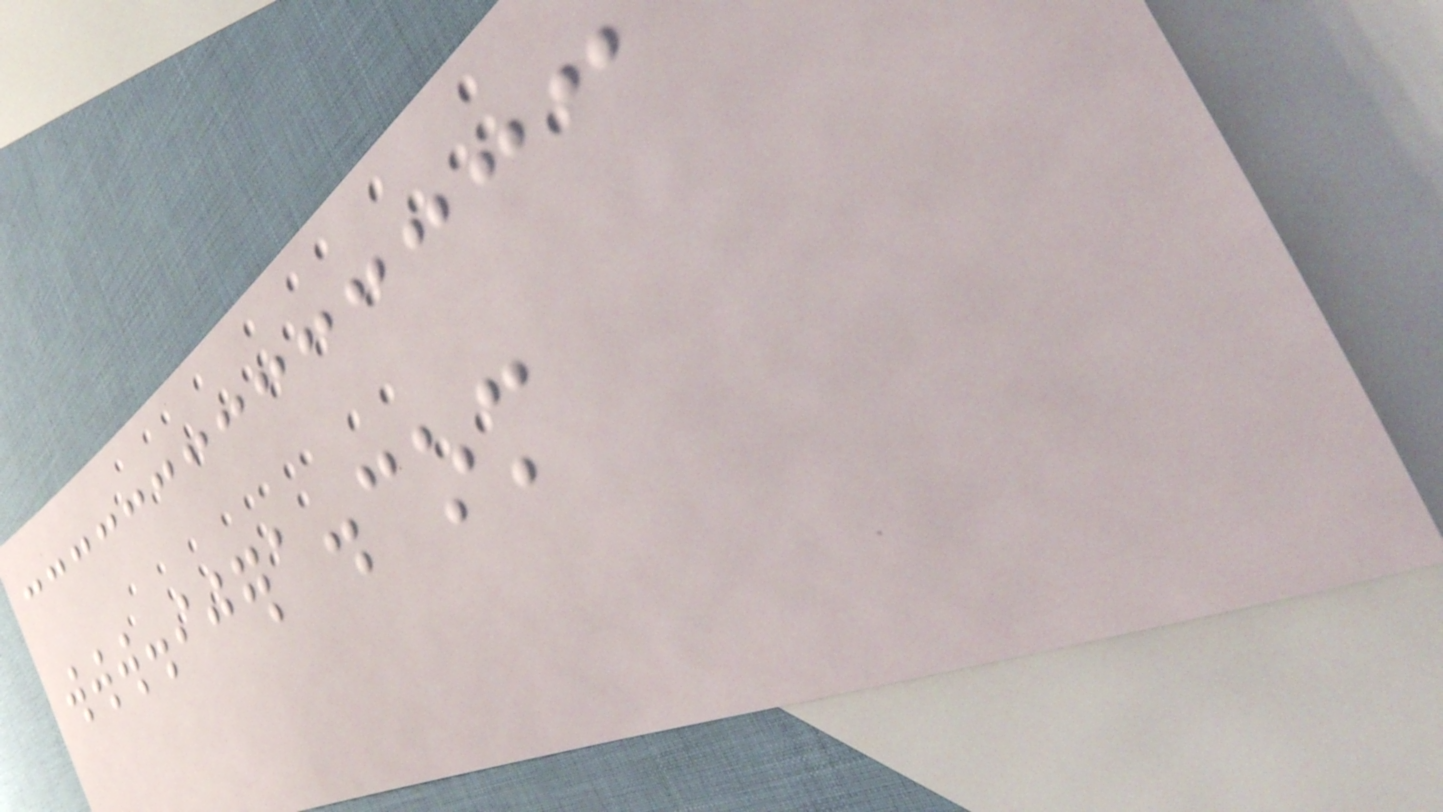www.ijera.com
